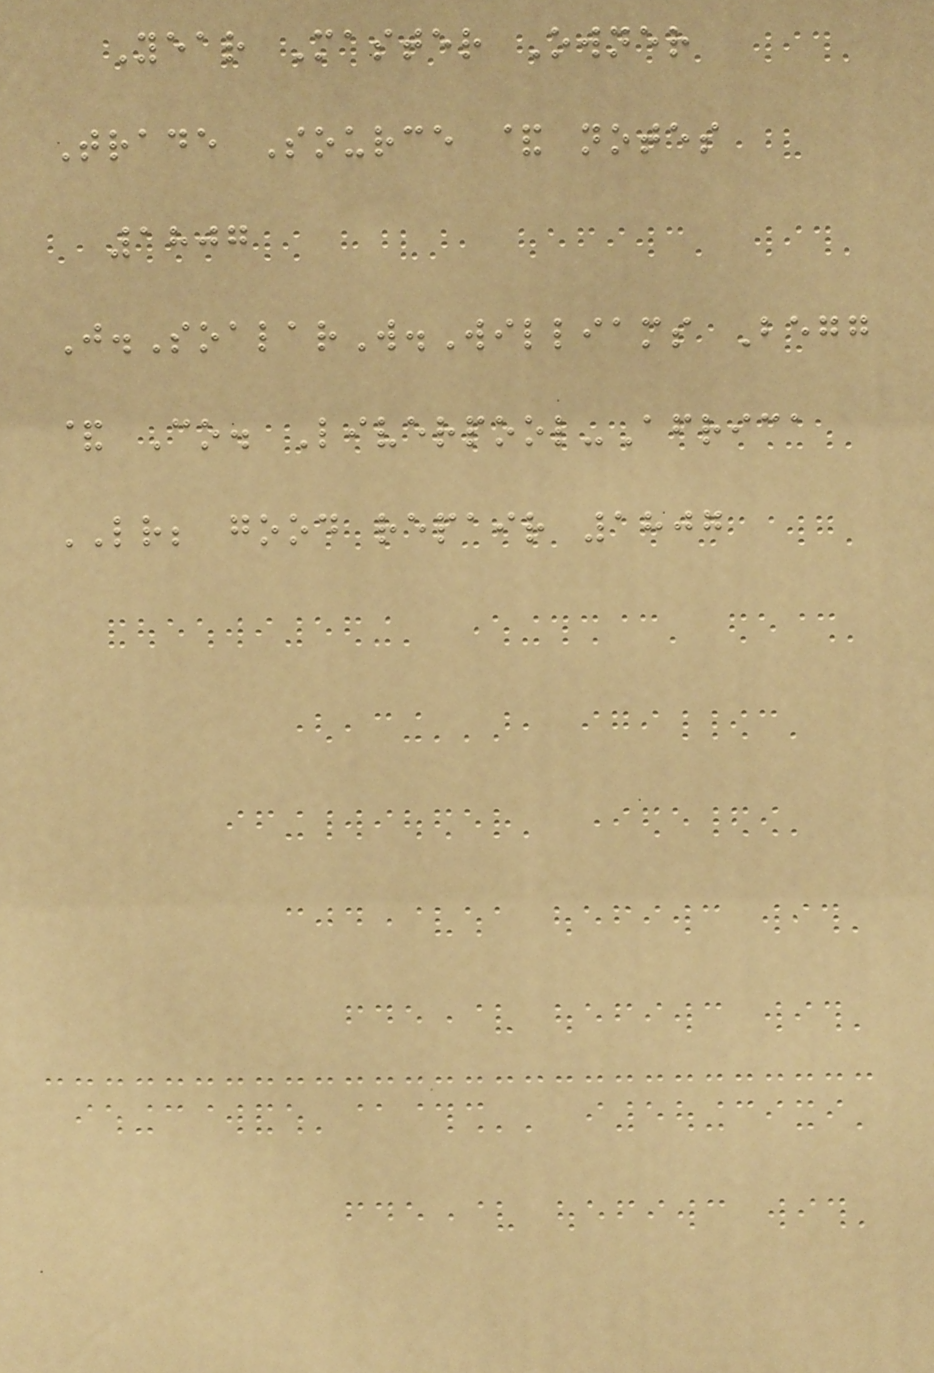Year Master Owner
Trade Source & notes
1807
J.SoalarW.Williams Begg
& Co. Liverpool-Africa
LR; good repair 1807
